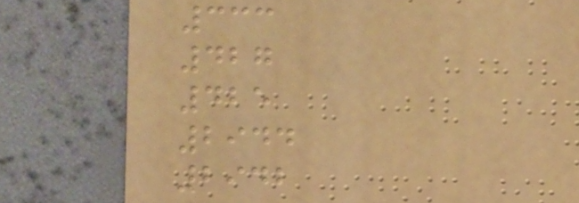333
427
425
2944
2942
